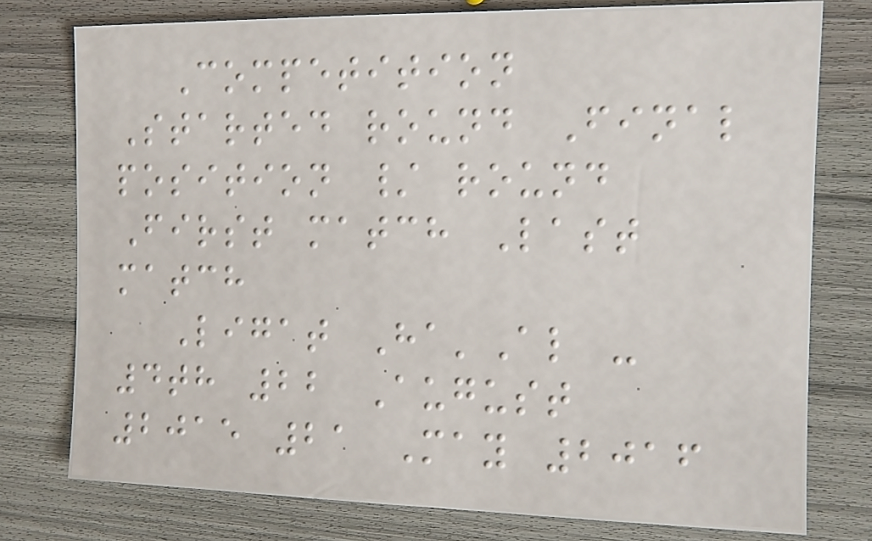Competition
Started round Final
position / round
First match Last
match
Ligat Ha'Al -
4th 22 August
2015 21 May 2016
